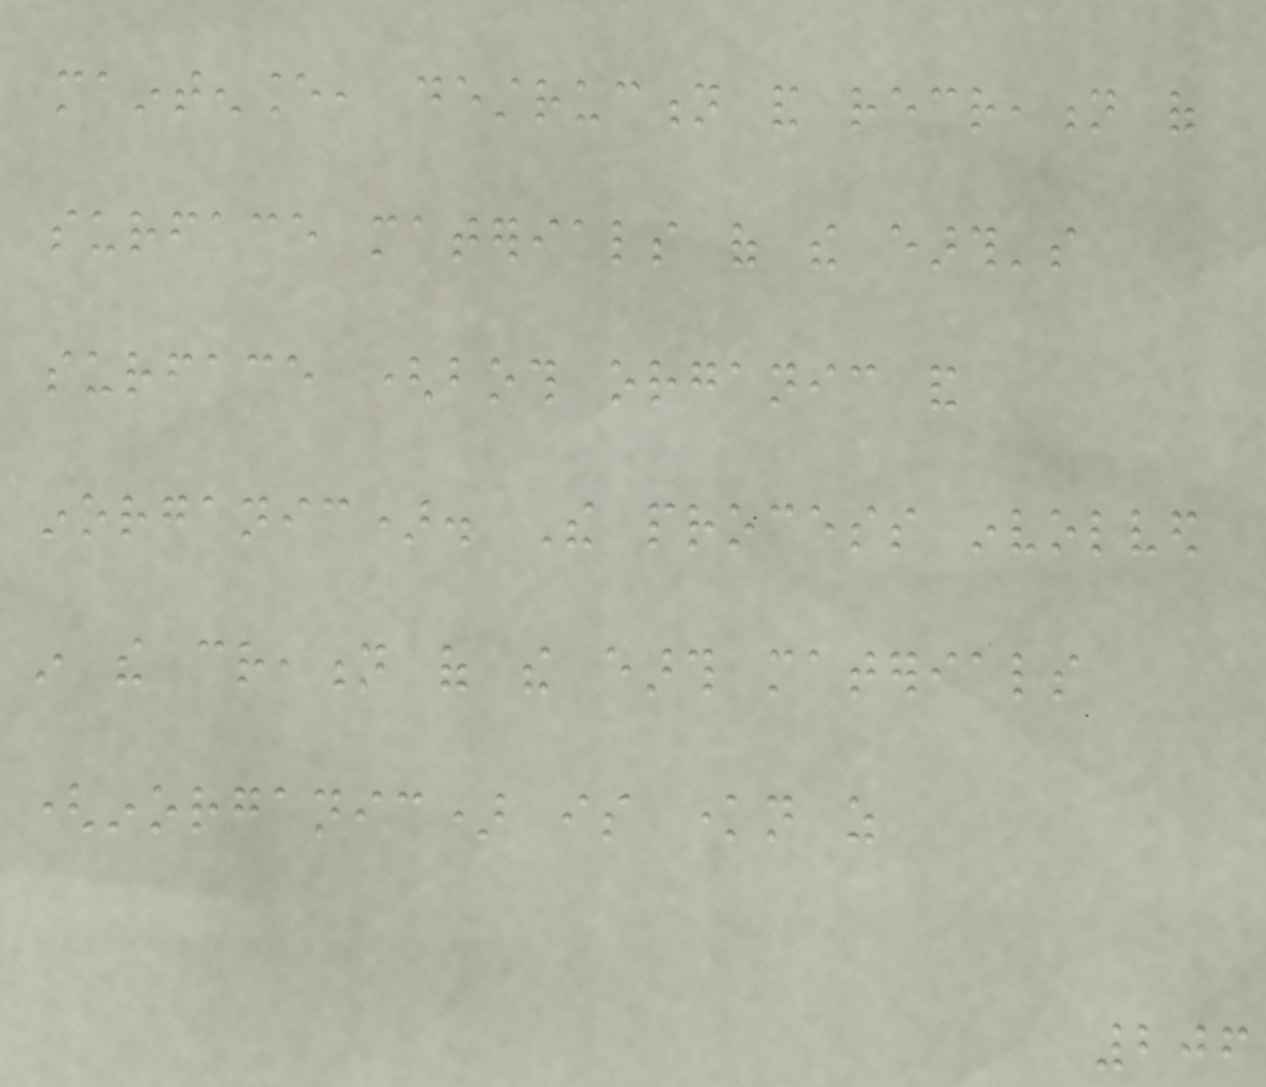maintenance, destruction and recreation of
surface materials of the earth's
surface (both organic and
inorganic). The process involved
in the creation of the earth materials
(inorganic) is known as
206
